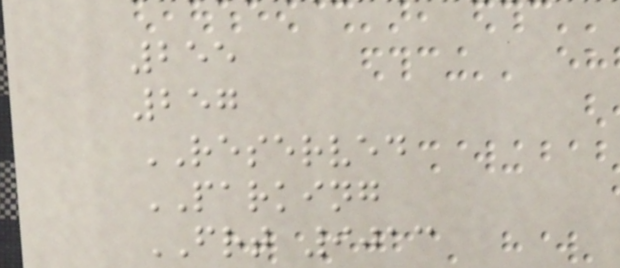255
257
RESERVED
PARKING
FRT 9013
